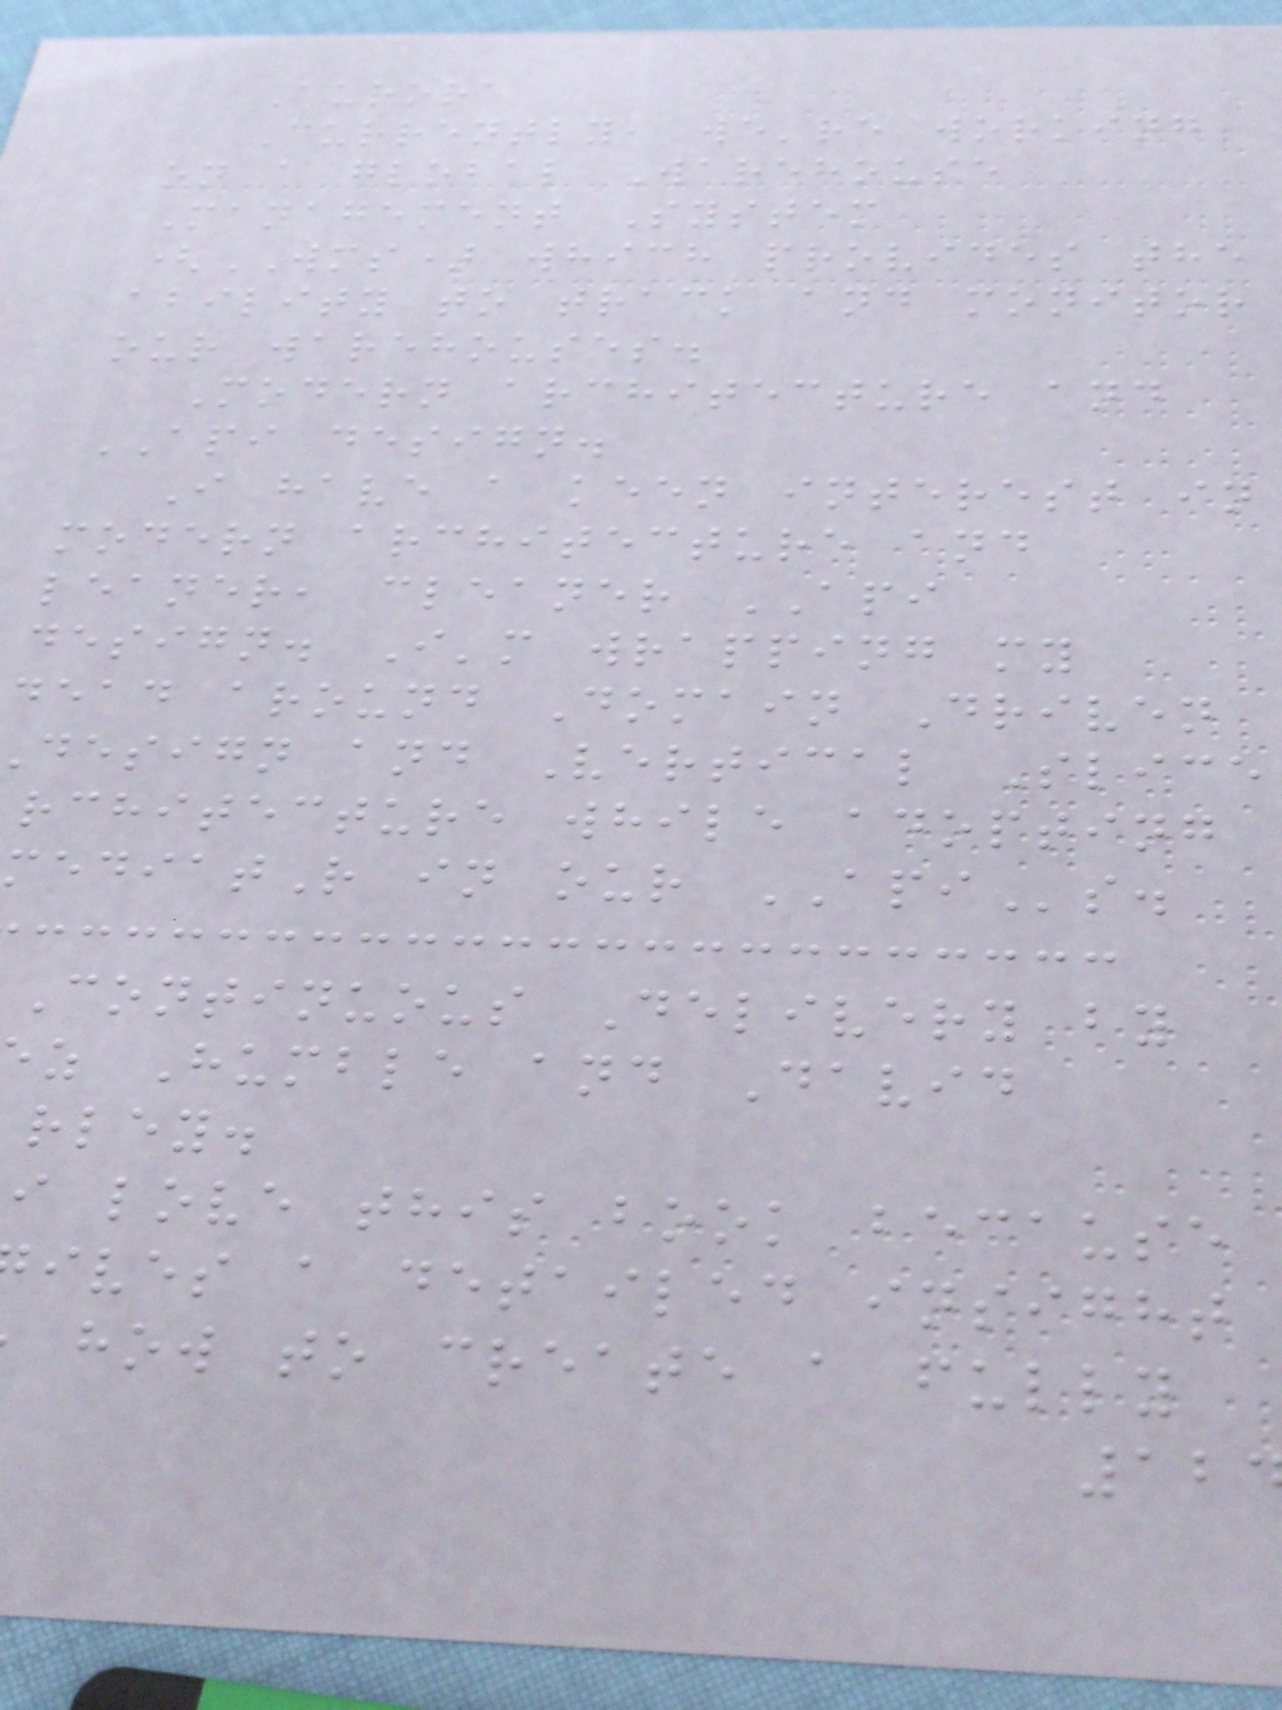Aurora
Currently, we're working
on a global Warehouse
Management System
(WMS) which provides the
ability to track and monitor
our warehouses.
Modern architecture and
API design.
I have a keen interest in
modern architecture and
leaner, cleaner API
design. I'm wrapping my
dead around Domain Driven
design and Vertical Slice
rchitecture while adopting
ediatR in our APIs.
Continuous Delivery by
z Humble and David
rley.
i love this book because
ives a detailed insight
how to create a fully
